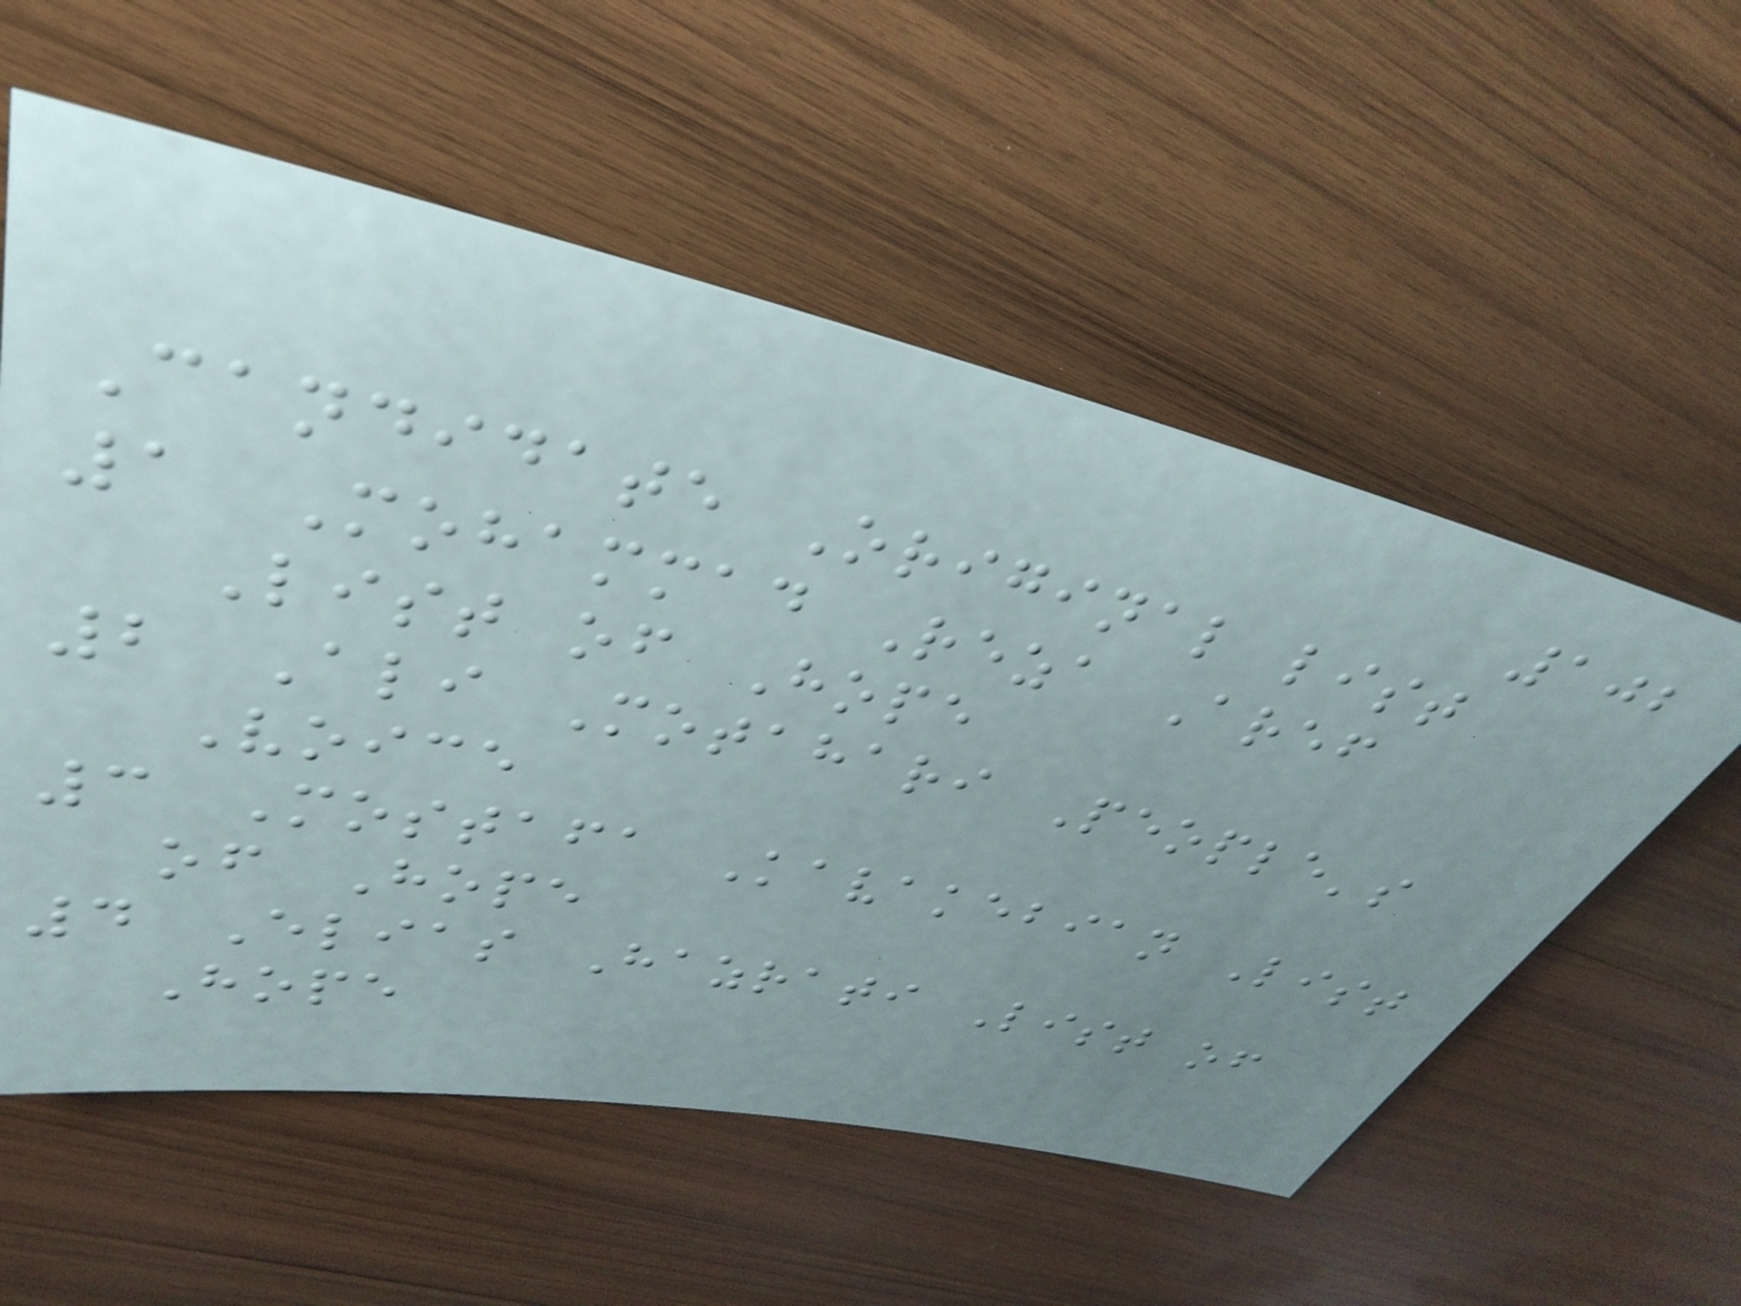102
Candidate Original list
1 Mohammad Reza Aref
List of Hope
2 Ali Motahari People's
Voice
3 Mostafa Kavakebian List
of Hope
4 Elias Hazrati List of
Hope
